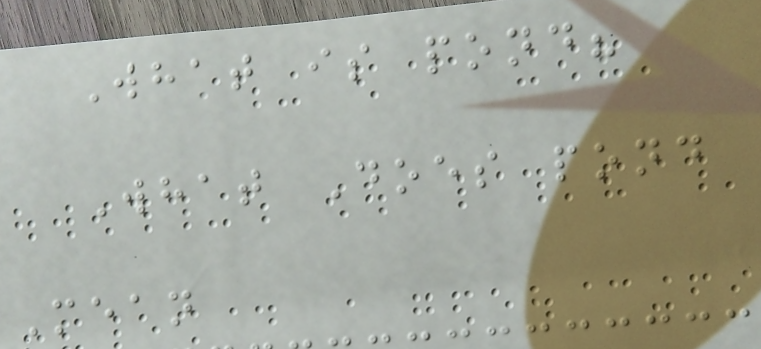What is pond?
What Does pond
Mean
